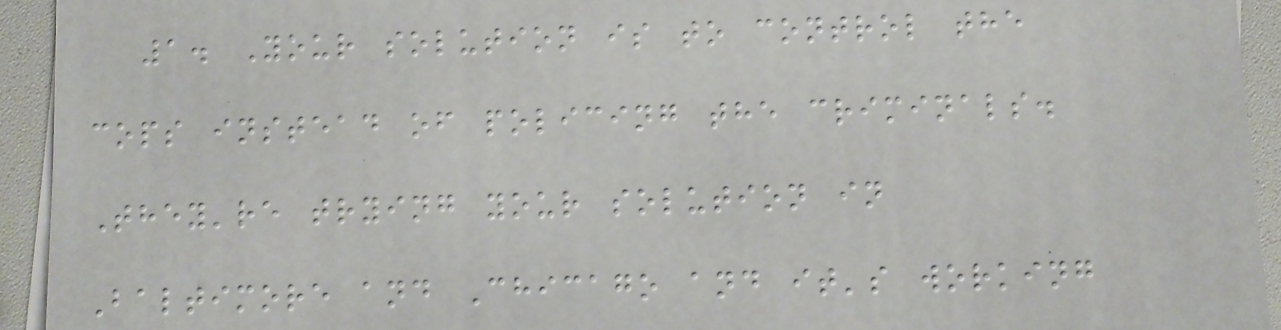1. Your solution is to control the
cops instead of policing the criminals.
They're trying your solution in
Baltimore and Chicago and it's working
